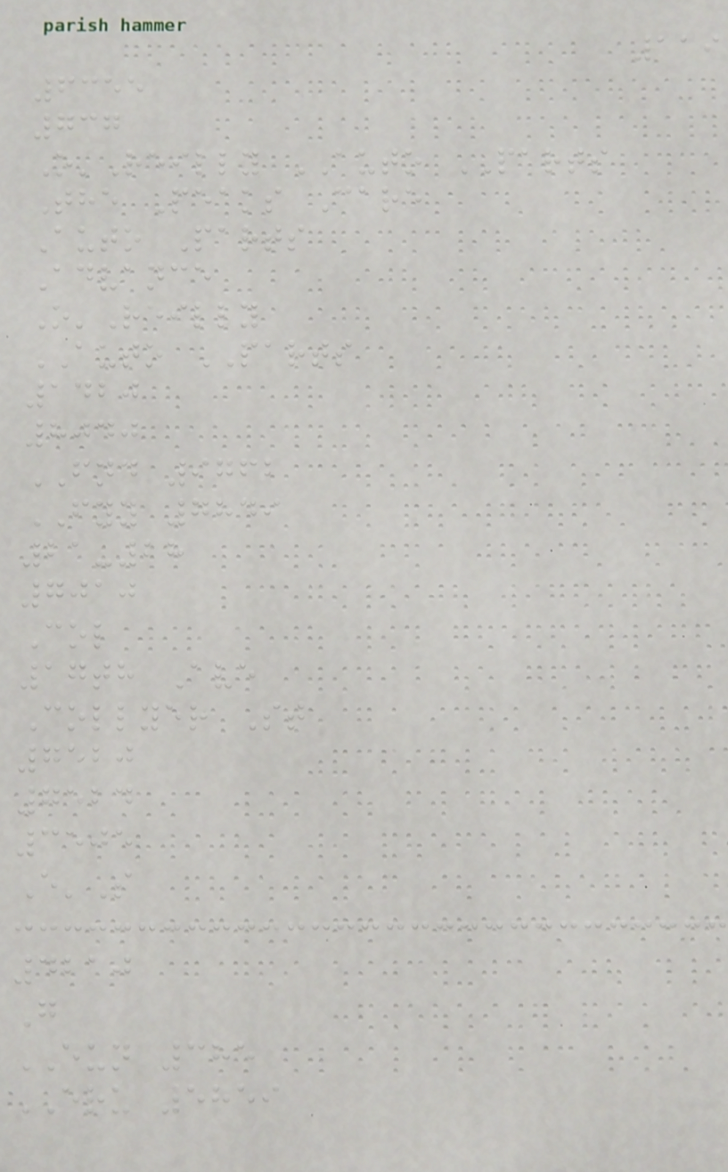119
6355
737
O'Reilly AUTO PARTS
The Peaks Care
Auto Parts
Advance
O'Reilly
AUTO PARTS
1420
8040
FND 9762
FYY 7849
21-28
7010
Col
17th Ave
Collyer St
7520
7524
3505
E'S
4210
G
EUN 385
ERU 5859
